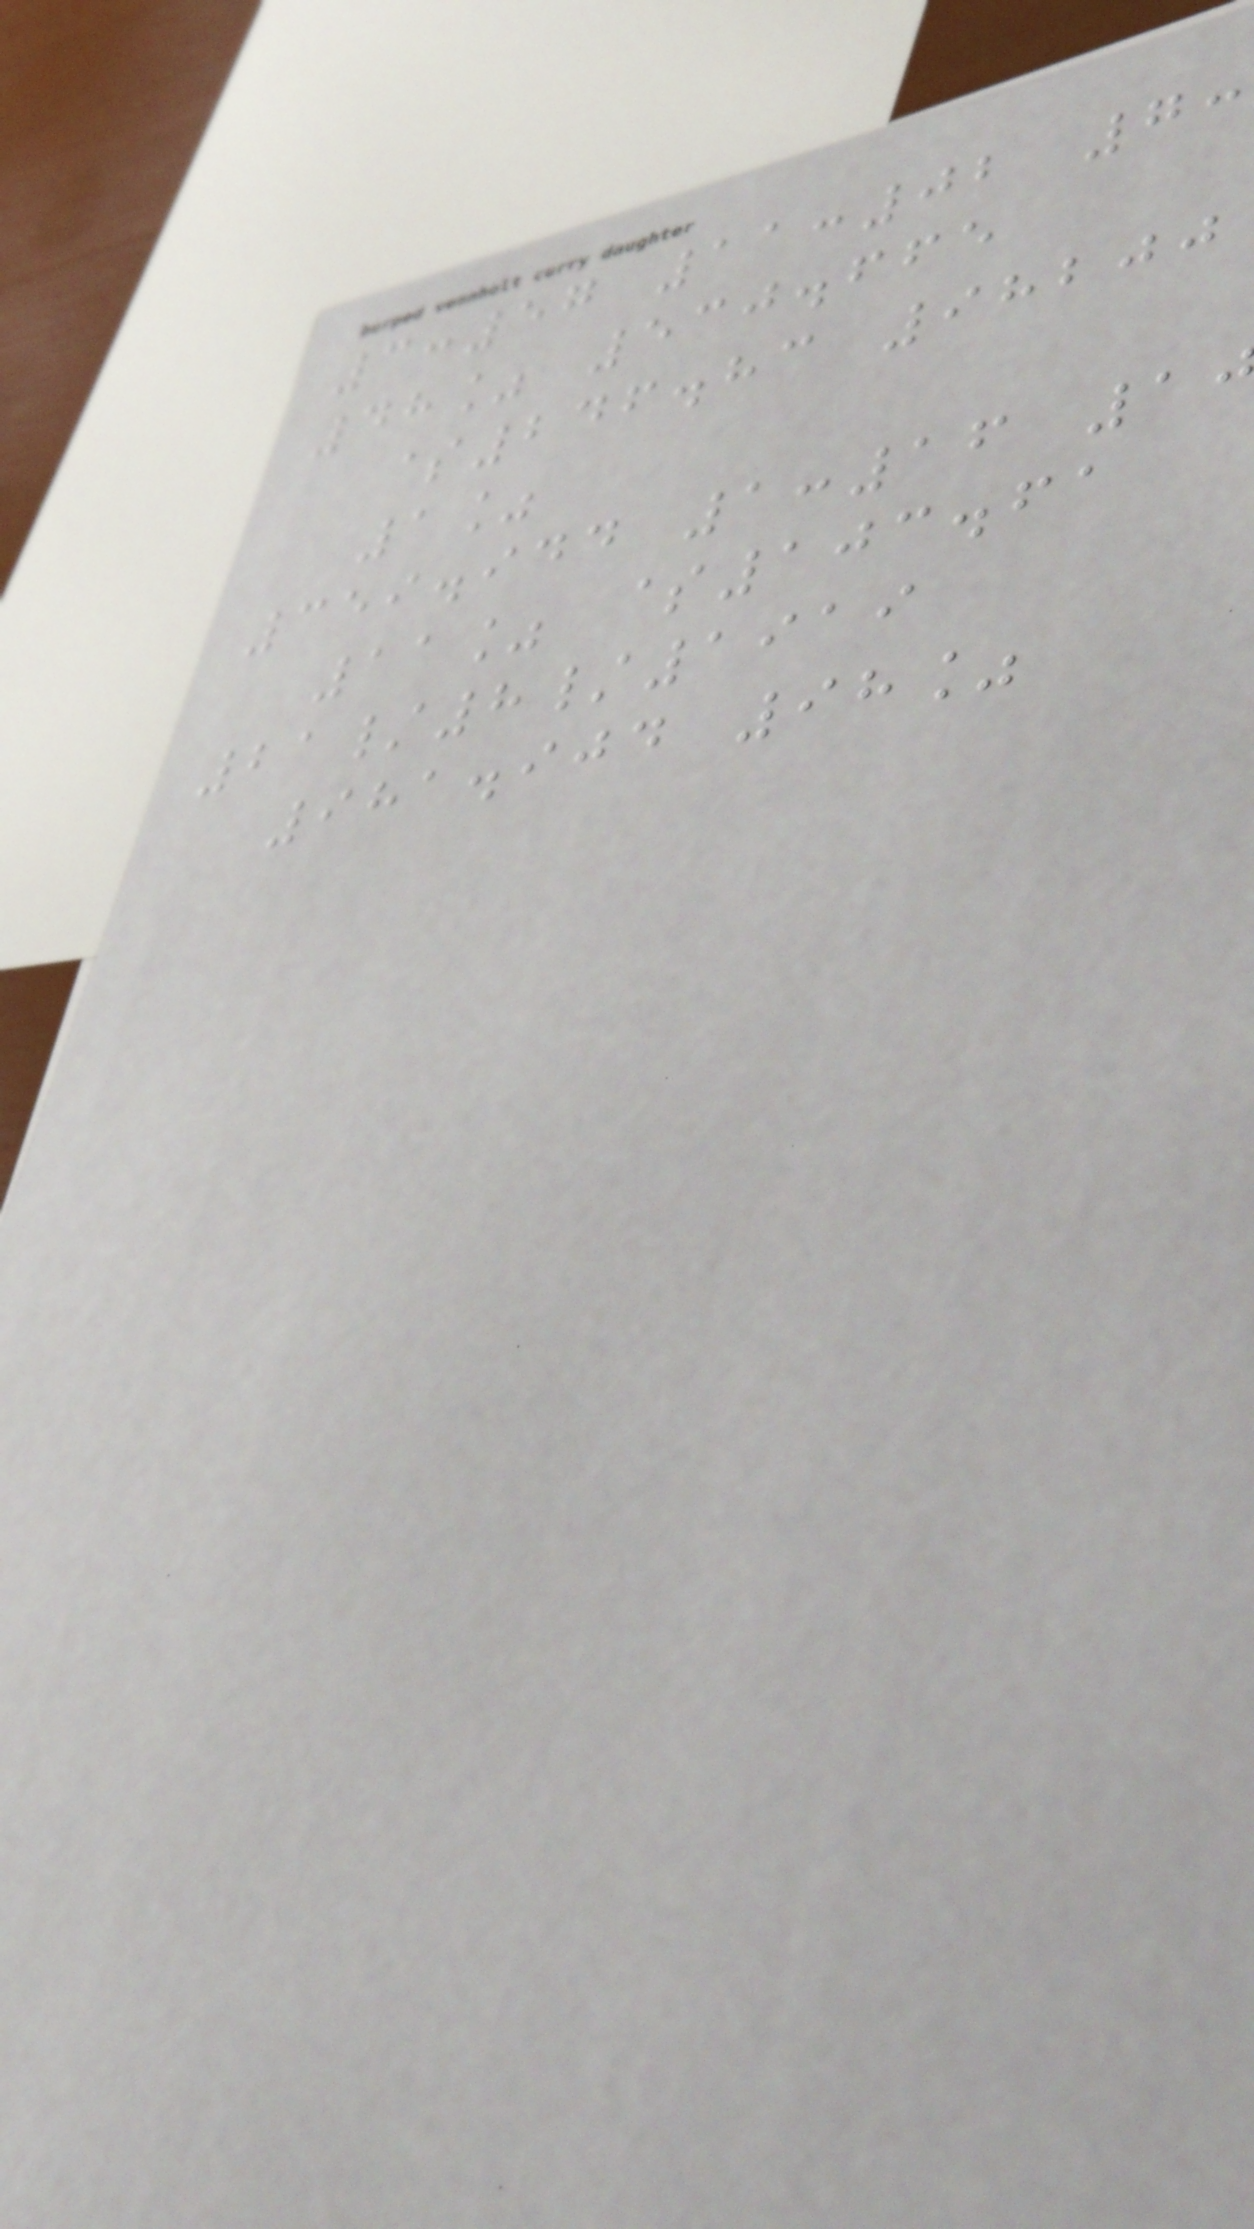3:57 11:02 7:
48% 530.665
$246.83 98200
1%
359.944 1:16 1
11% $103.61
21/8/1919
981.904 98%
